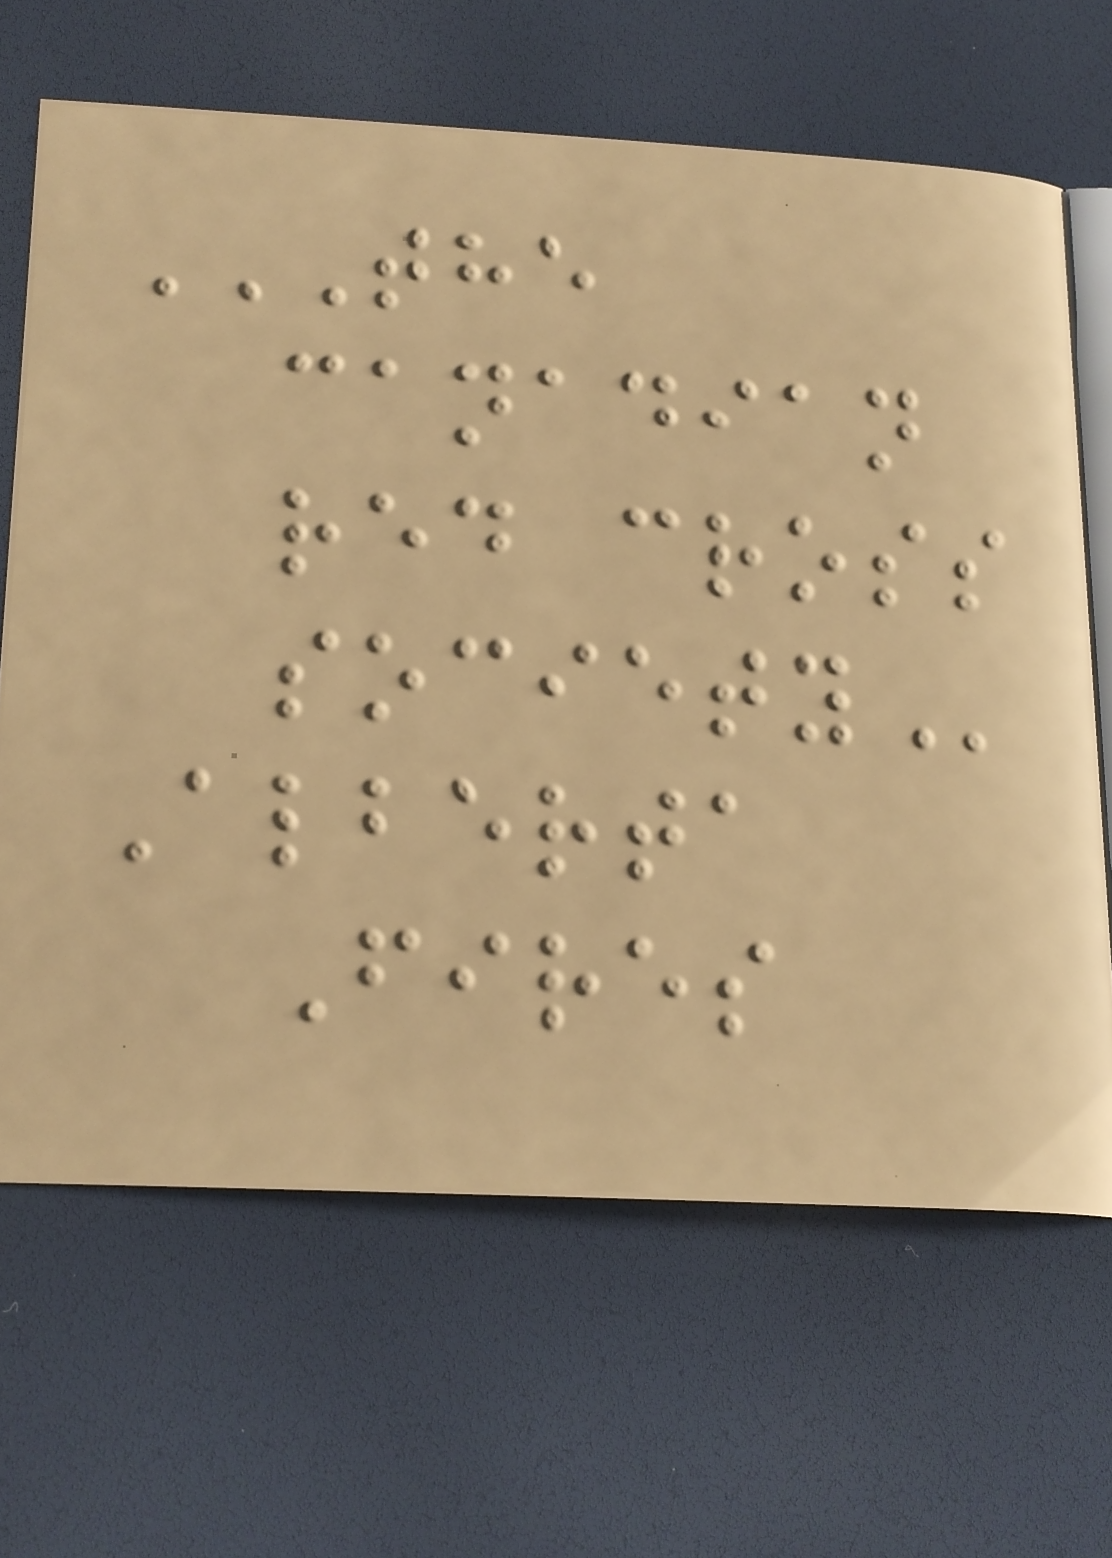THE
CANADIAN
RED CROSS
SOCIETY
Alberta
Fires
